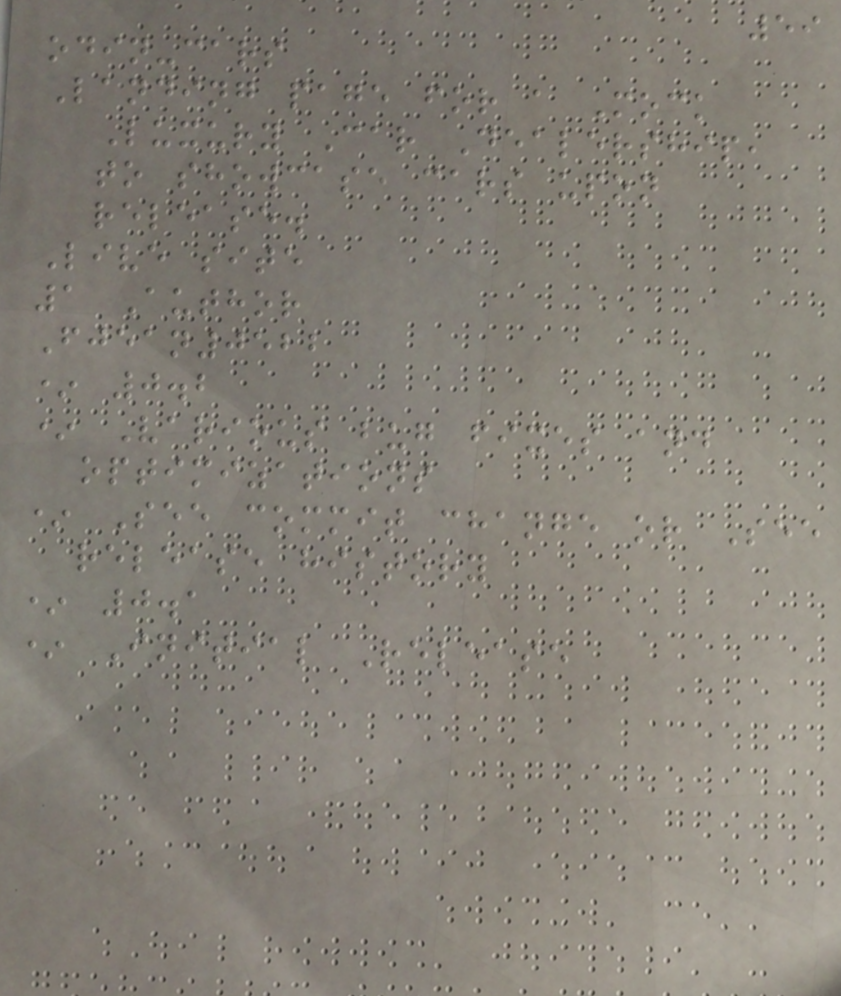59
odin-cars
Landing page for a Mock
Luxury Car Dealership,
to showcase cars upon
release.
Live site
1 Author
Fjean0522
* 0.2
* Various bug fixes and
optimizations
* See commit change or See
release history
* 0.1
* Initial Release
